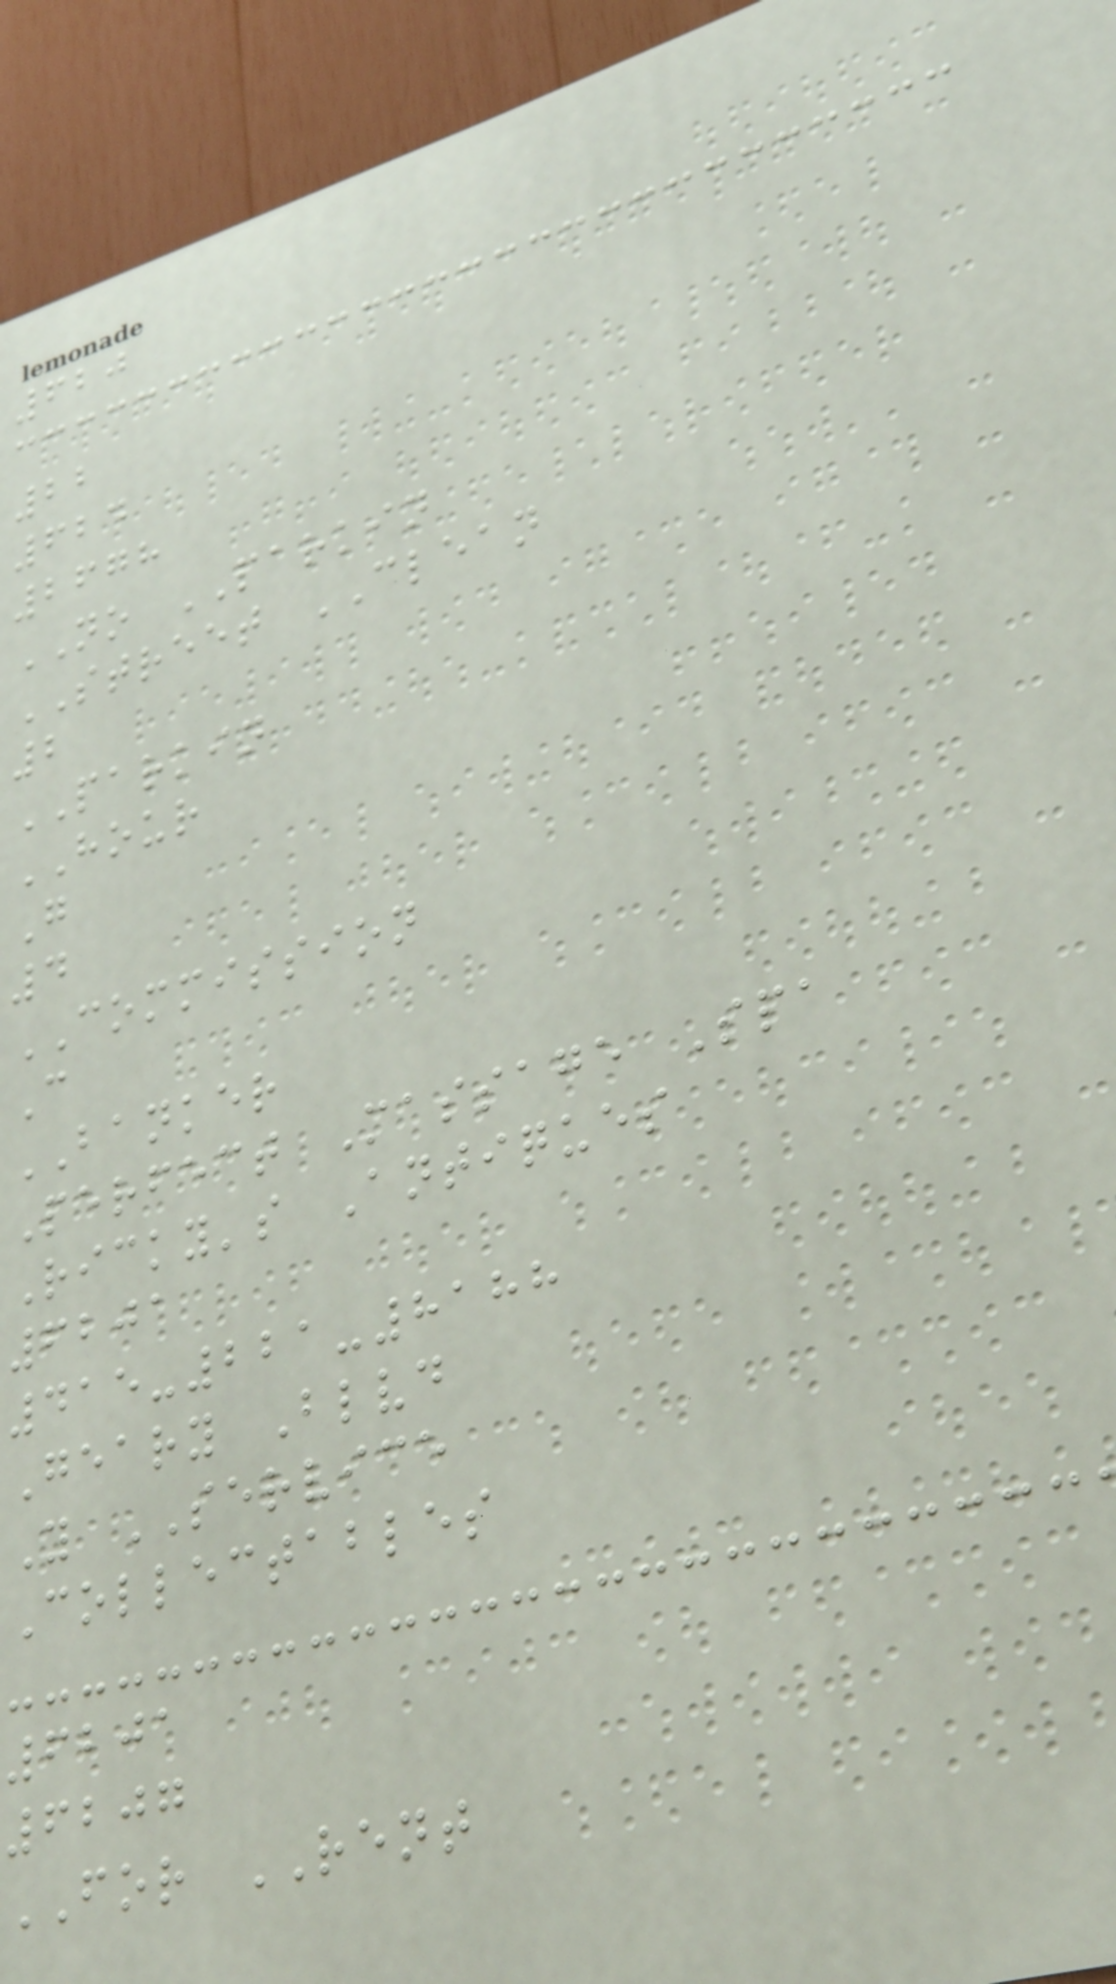620
22
624
2678
NO PARKIN
STREET CLEAN
2
PARKIN
HOUR
G
4
COMMISSION
C
BANKER
Perfect Massage Spa
Ricky's Antiques
6201
415-221-8188
Geary Blvd
Y SERVICE
Collectables
6201
6207
FOR RENT
